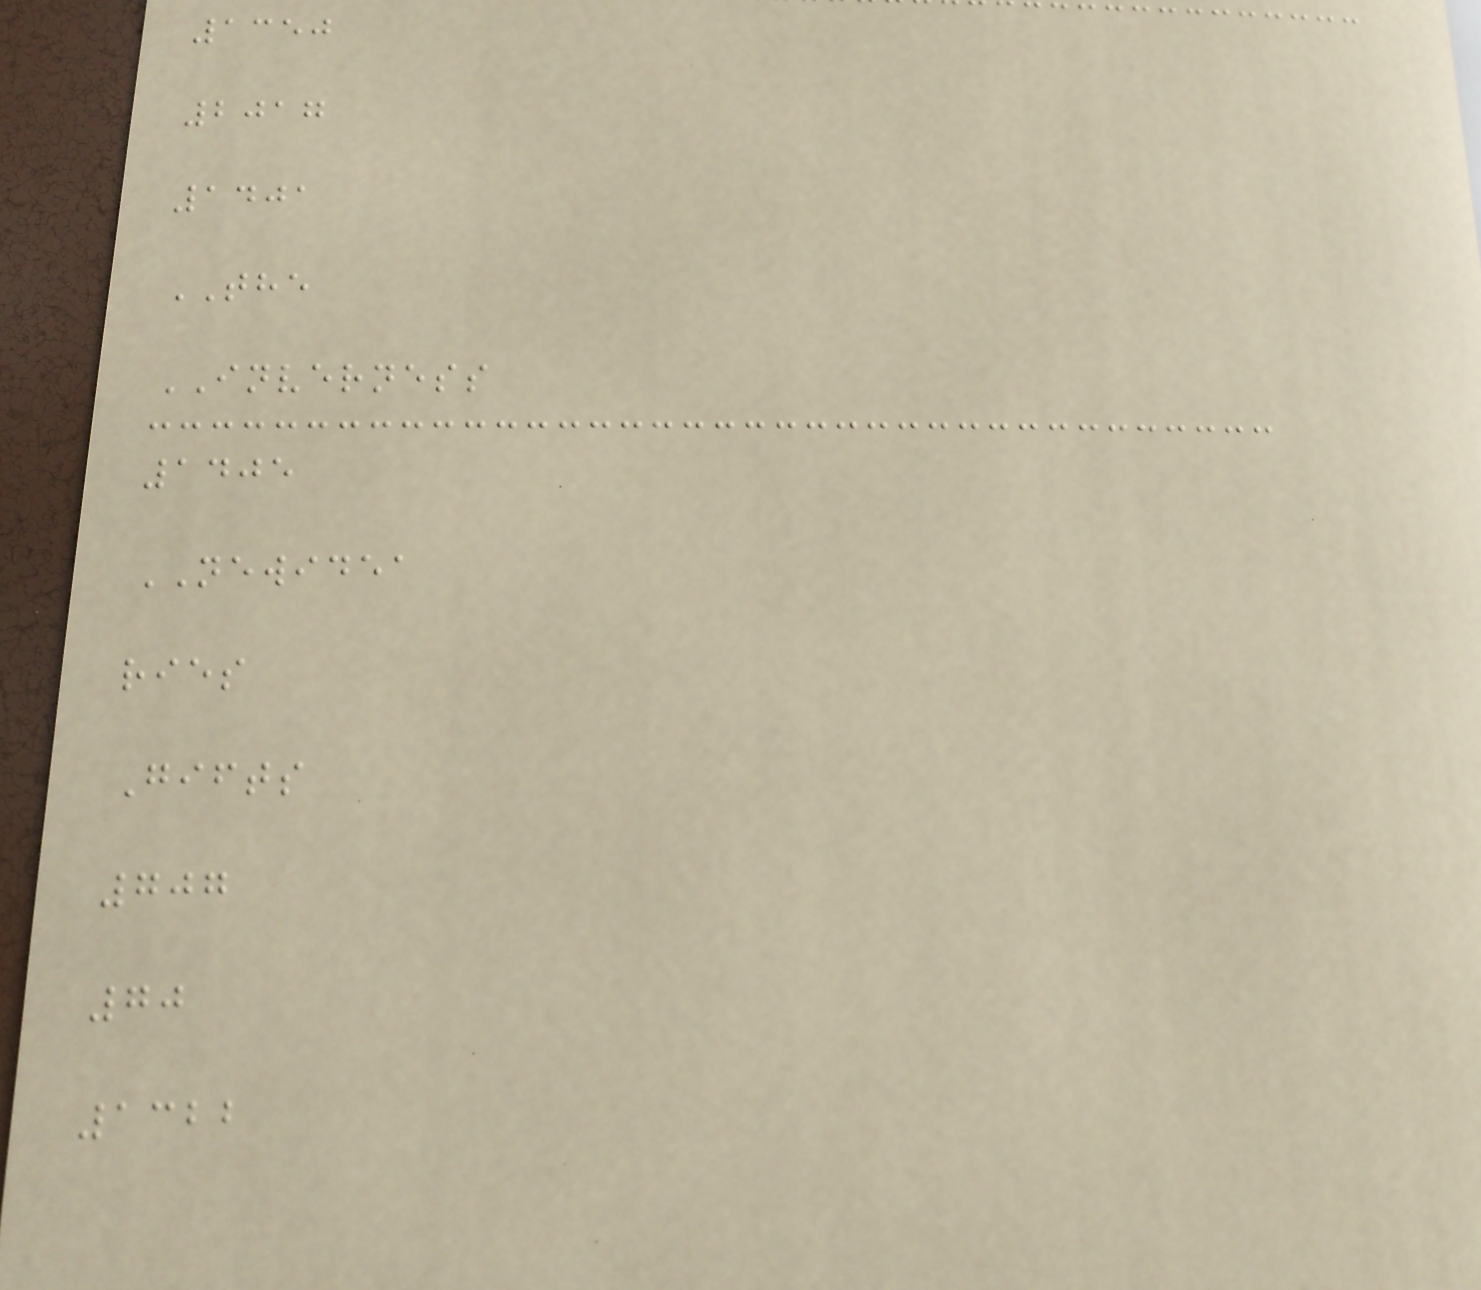1350
2017
1401
THE
INVERNESS
1405
NEWIDEA
ries
Gifts
707
70
1322
